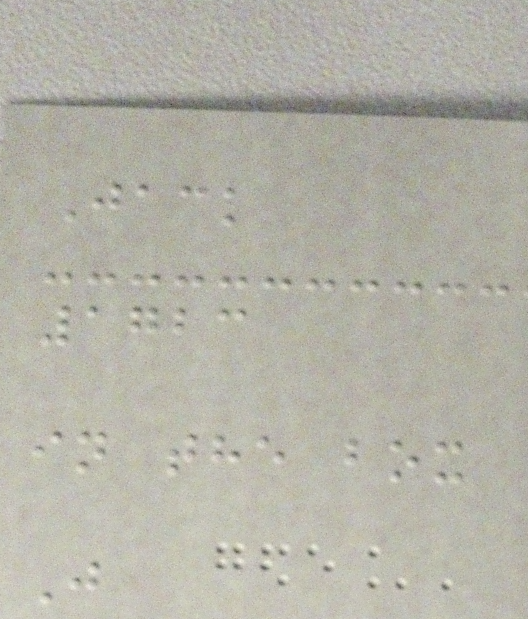Jack
1723
in the box
J
